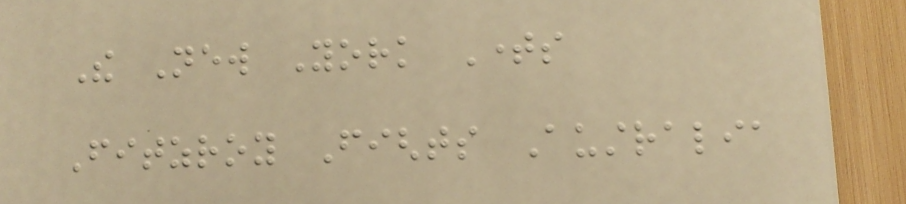The New York Times
Fitzroy Fights Australia
